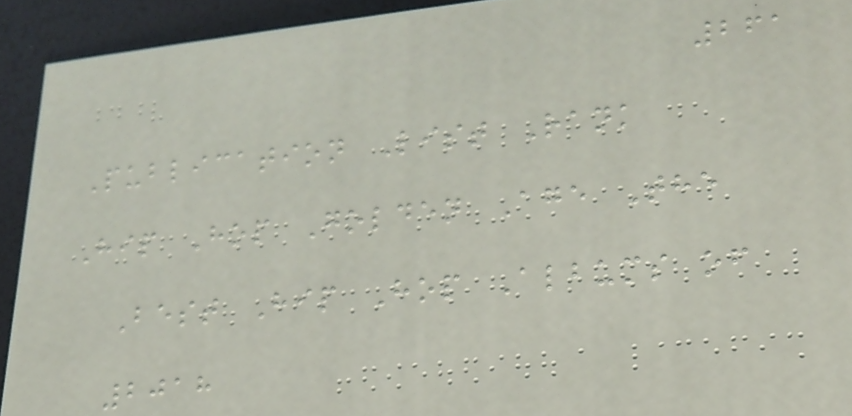261
Publication List Rank
Hip Hop Golden Age The
Best Hip Hop Albums of
2018
